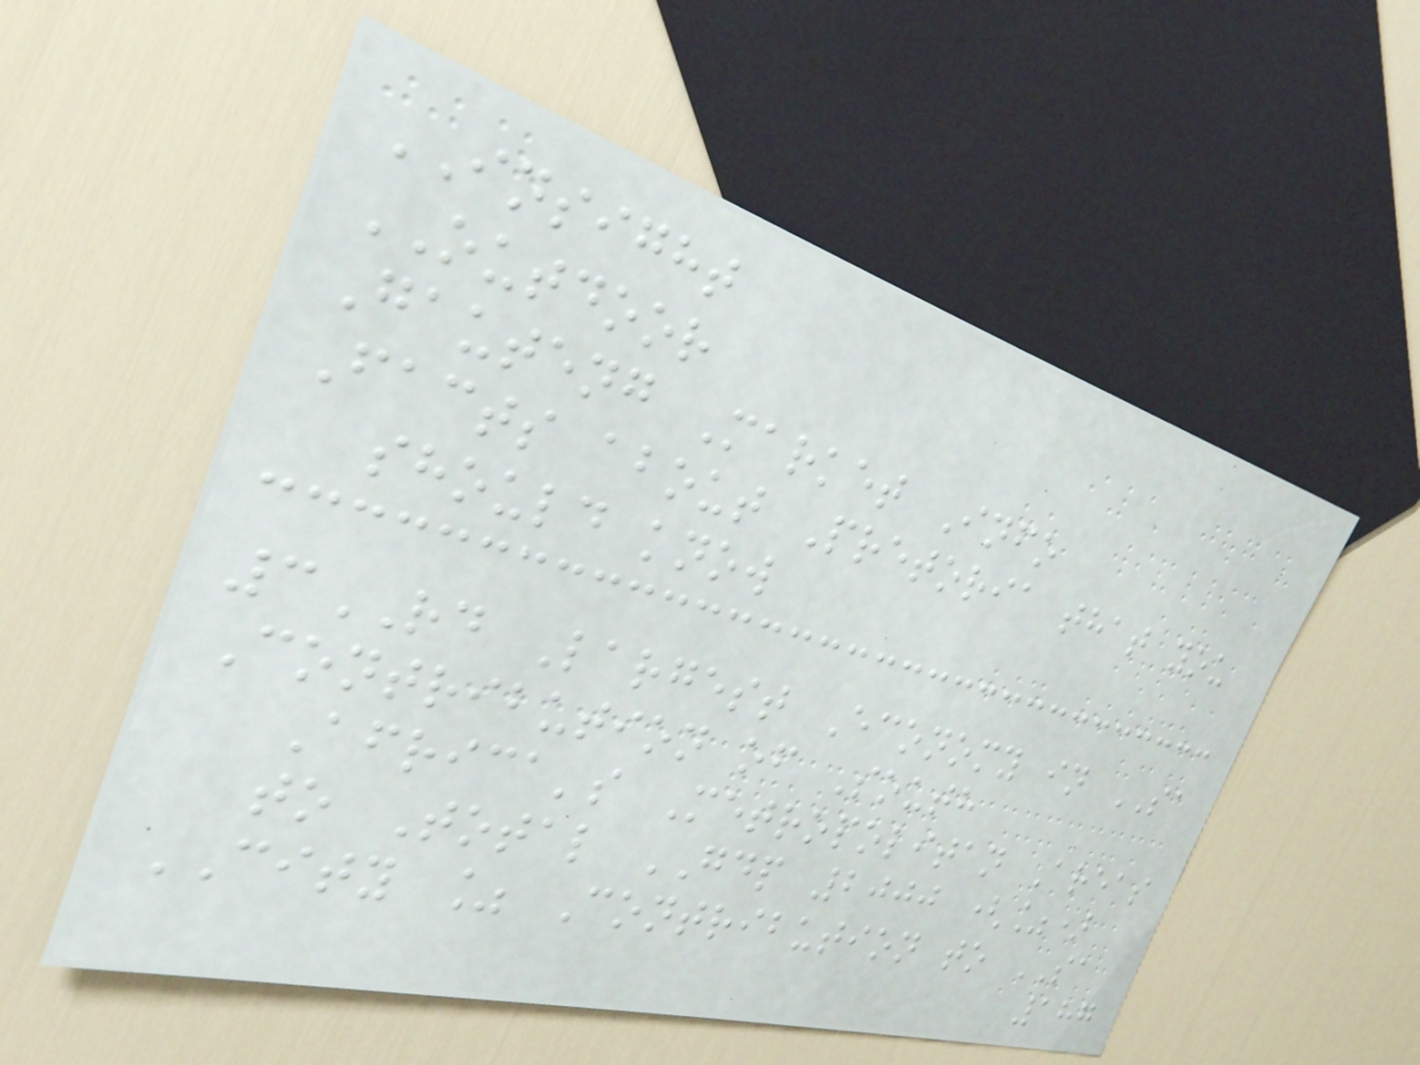INSIGHT
OUTDOOR
Gauteng Market Info
Facts about Pretoria that you
should know
3RD Largest Economy in SA
Contribution of South
Africa's Metropolitan Areas
to Total GDP 2000 (%)
CITY % Contribution to SA
187
